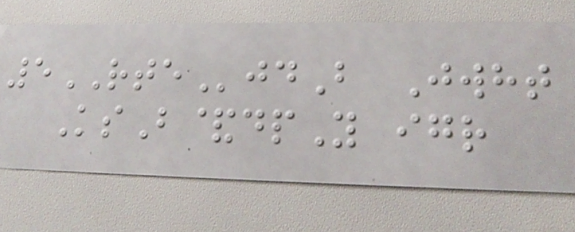5RTEjdB Jwht
KsB&dpY igr
